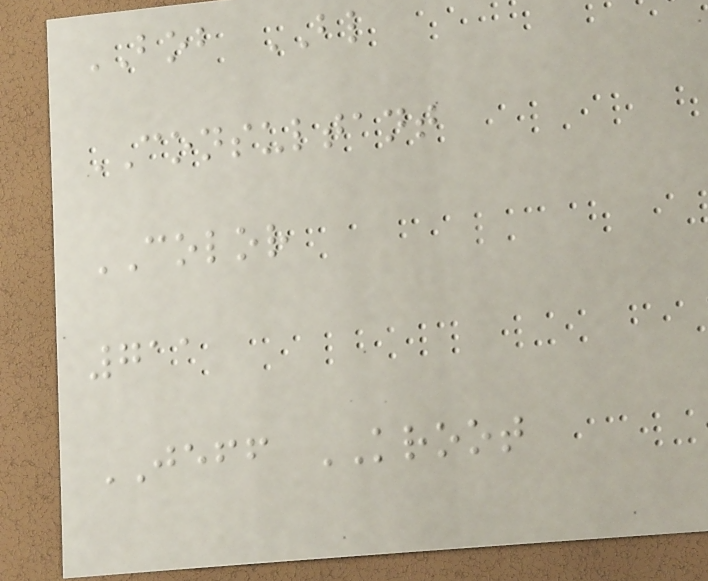BOB BL
CONSULTANT
COLOR
711
JEFF KROOT
